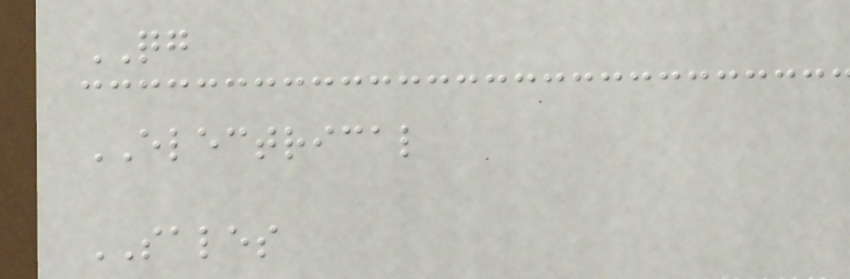QG
ELECTRICAL
SALES
